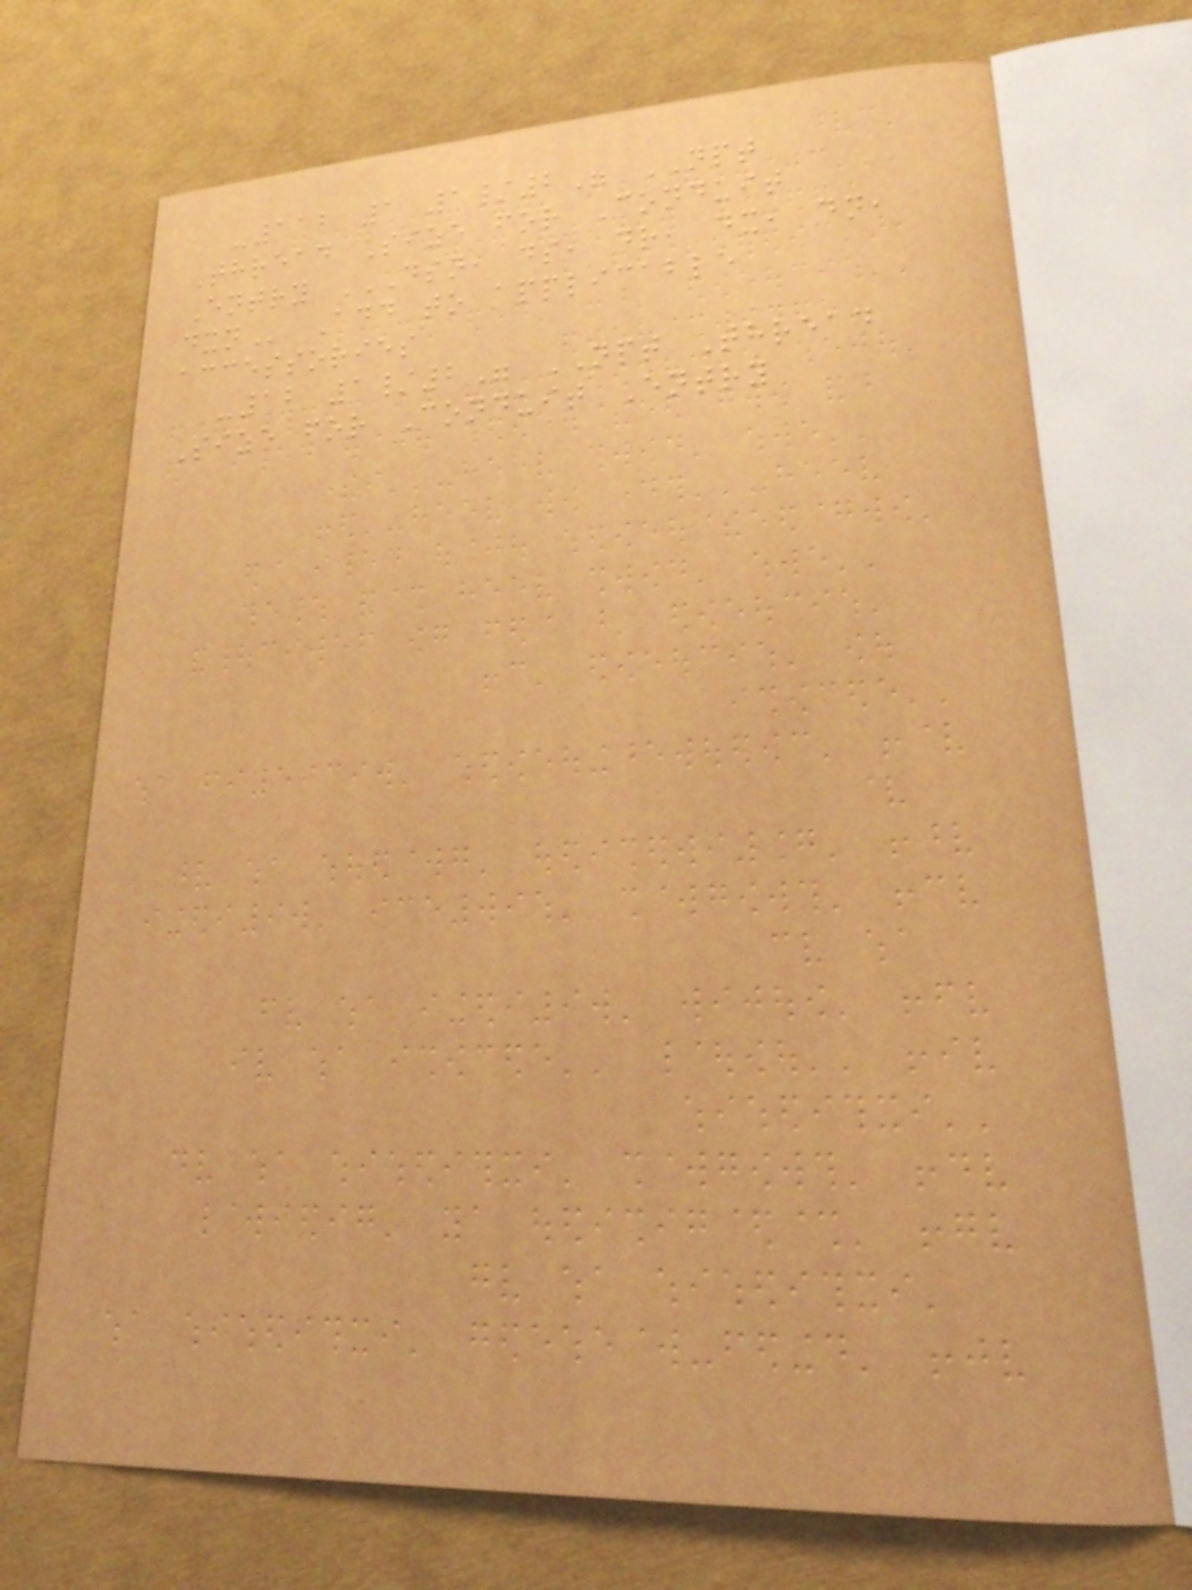-112 1 1/2" NPT
Thread Size for Conduit
Entry DSN, DS, DR, DX, DN,
DXN Add to applicable
accessories
-12 1/2" NPT Thread
Size for Conduit Entry
